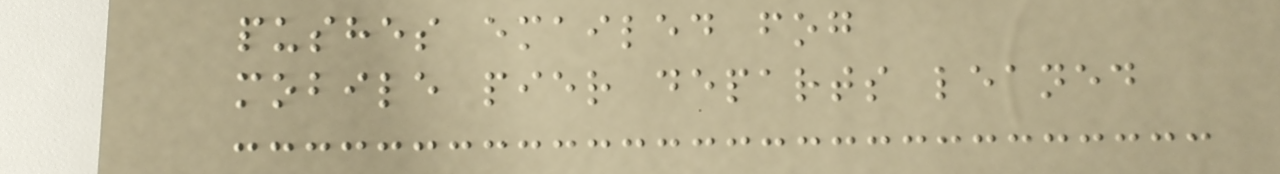pushes emailed fog
mobile pier departs leaned
